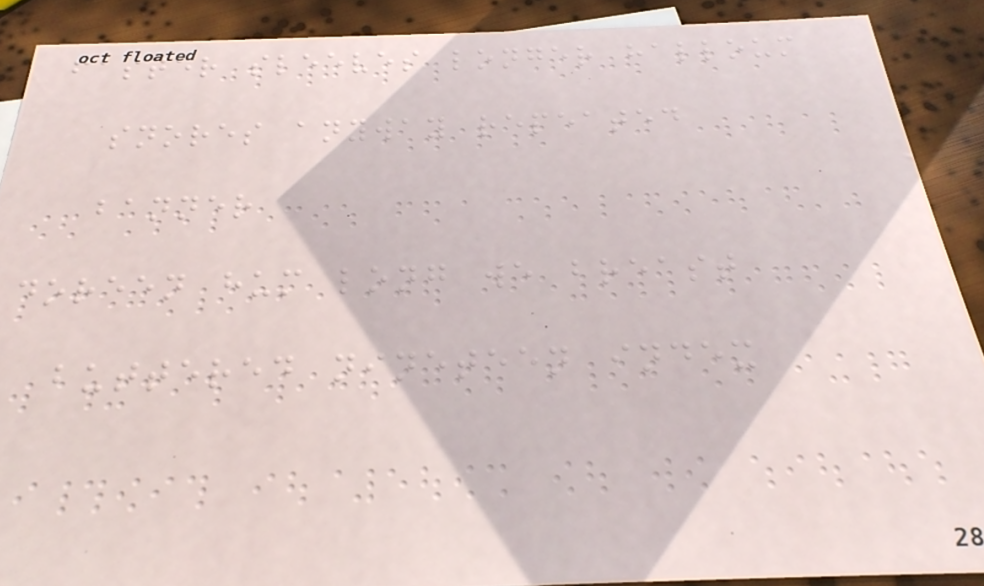faster sleeves longer halloum
snores anyway repeated
banner
doreen hum long we breast
buttered nineteen index
